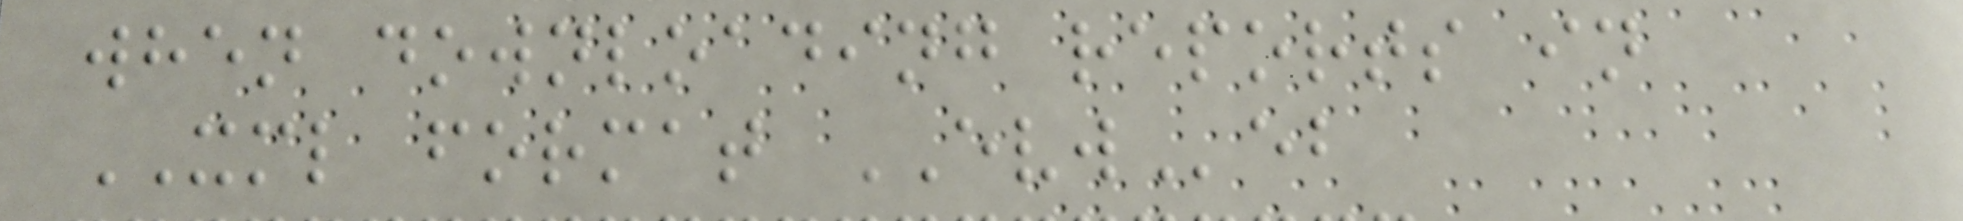when downloading reports in
XML format EVWeb
